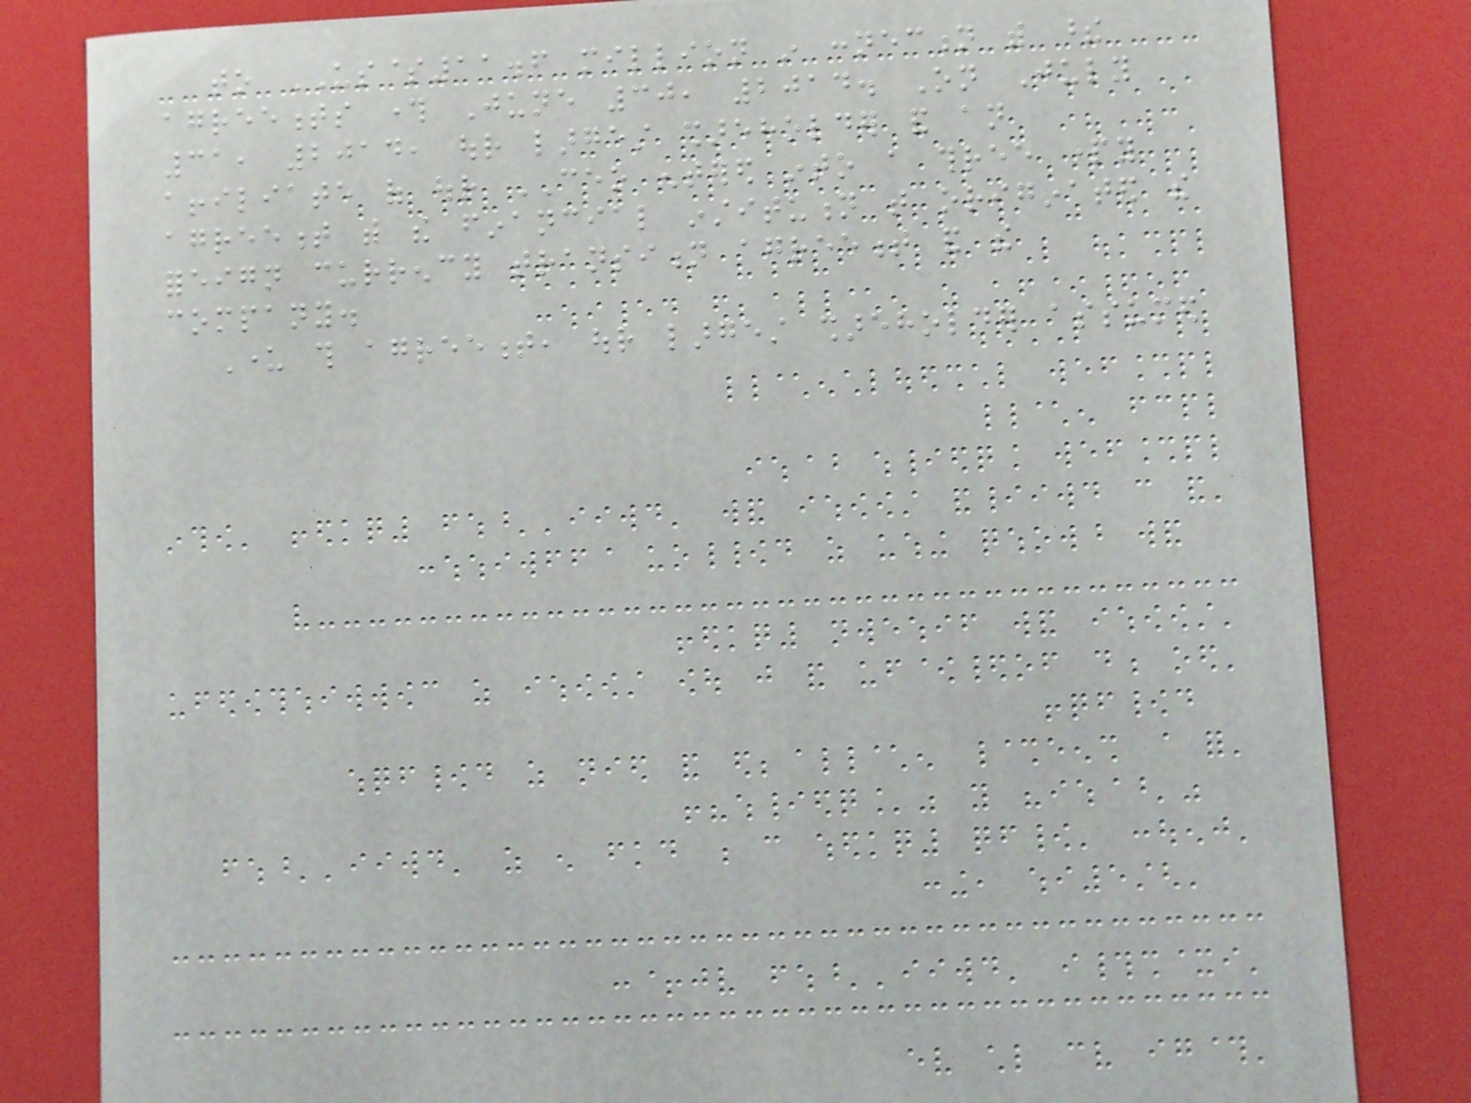to US$11.6 million in connection with these
agreements through June 30, 2014. On July
31, 2014, our largest shareholder and an
affiliate of our CEO entered into a three party
agreement with the financial institution that originated the
foreign currency transition agreement and the
company.
Under this agreement, our largest shareholder assumed
